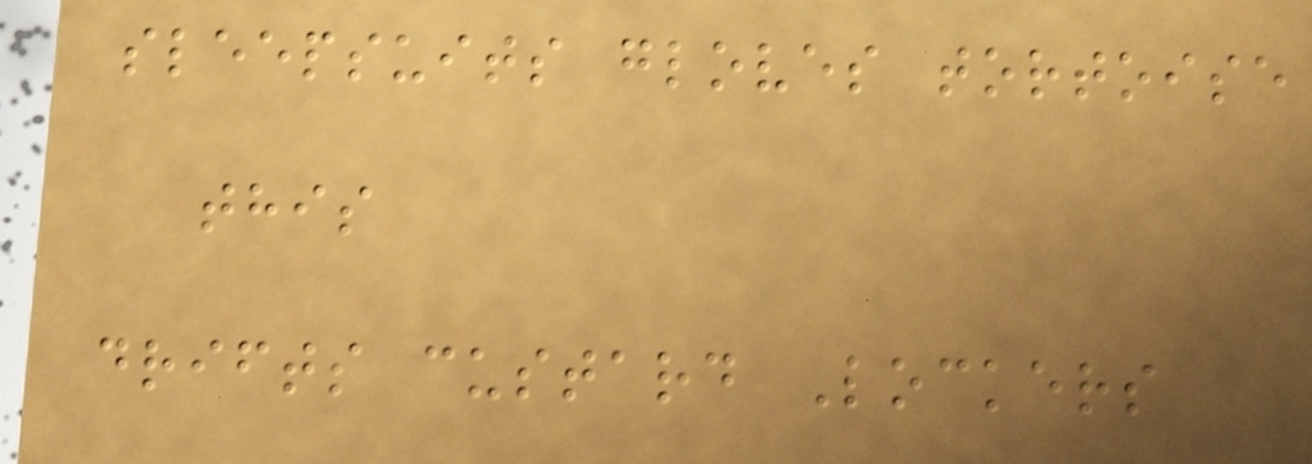sleepsuits gloves tortoise
this
drifts custard Lockers
